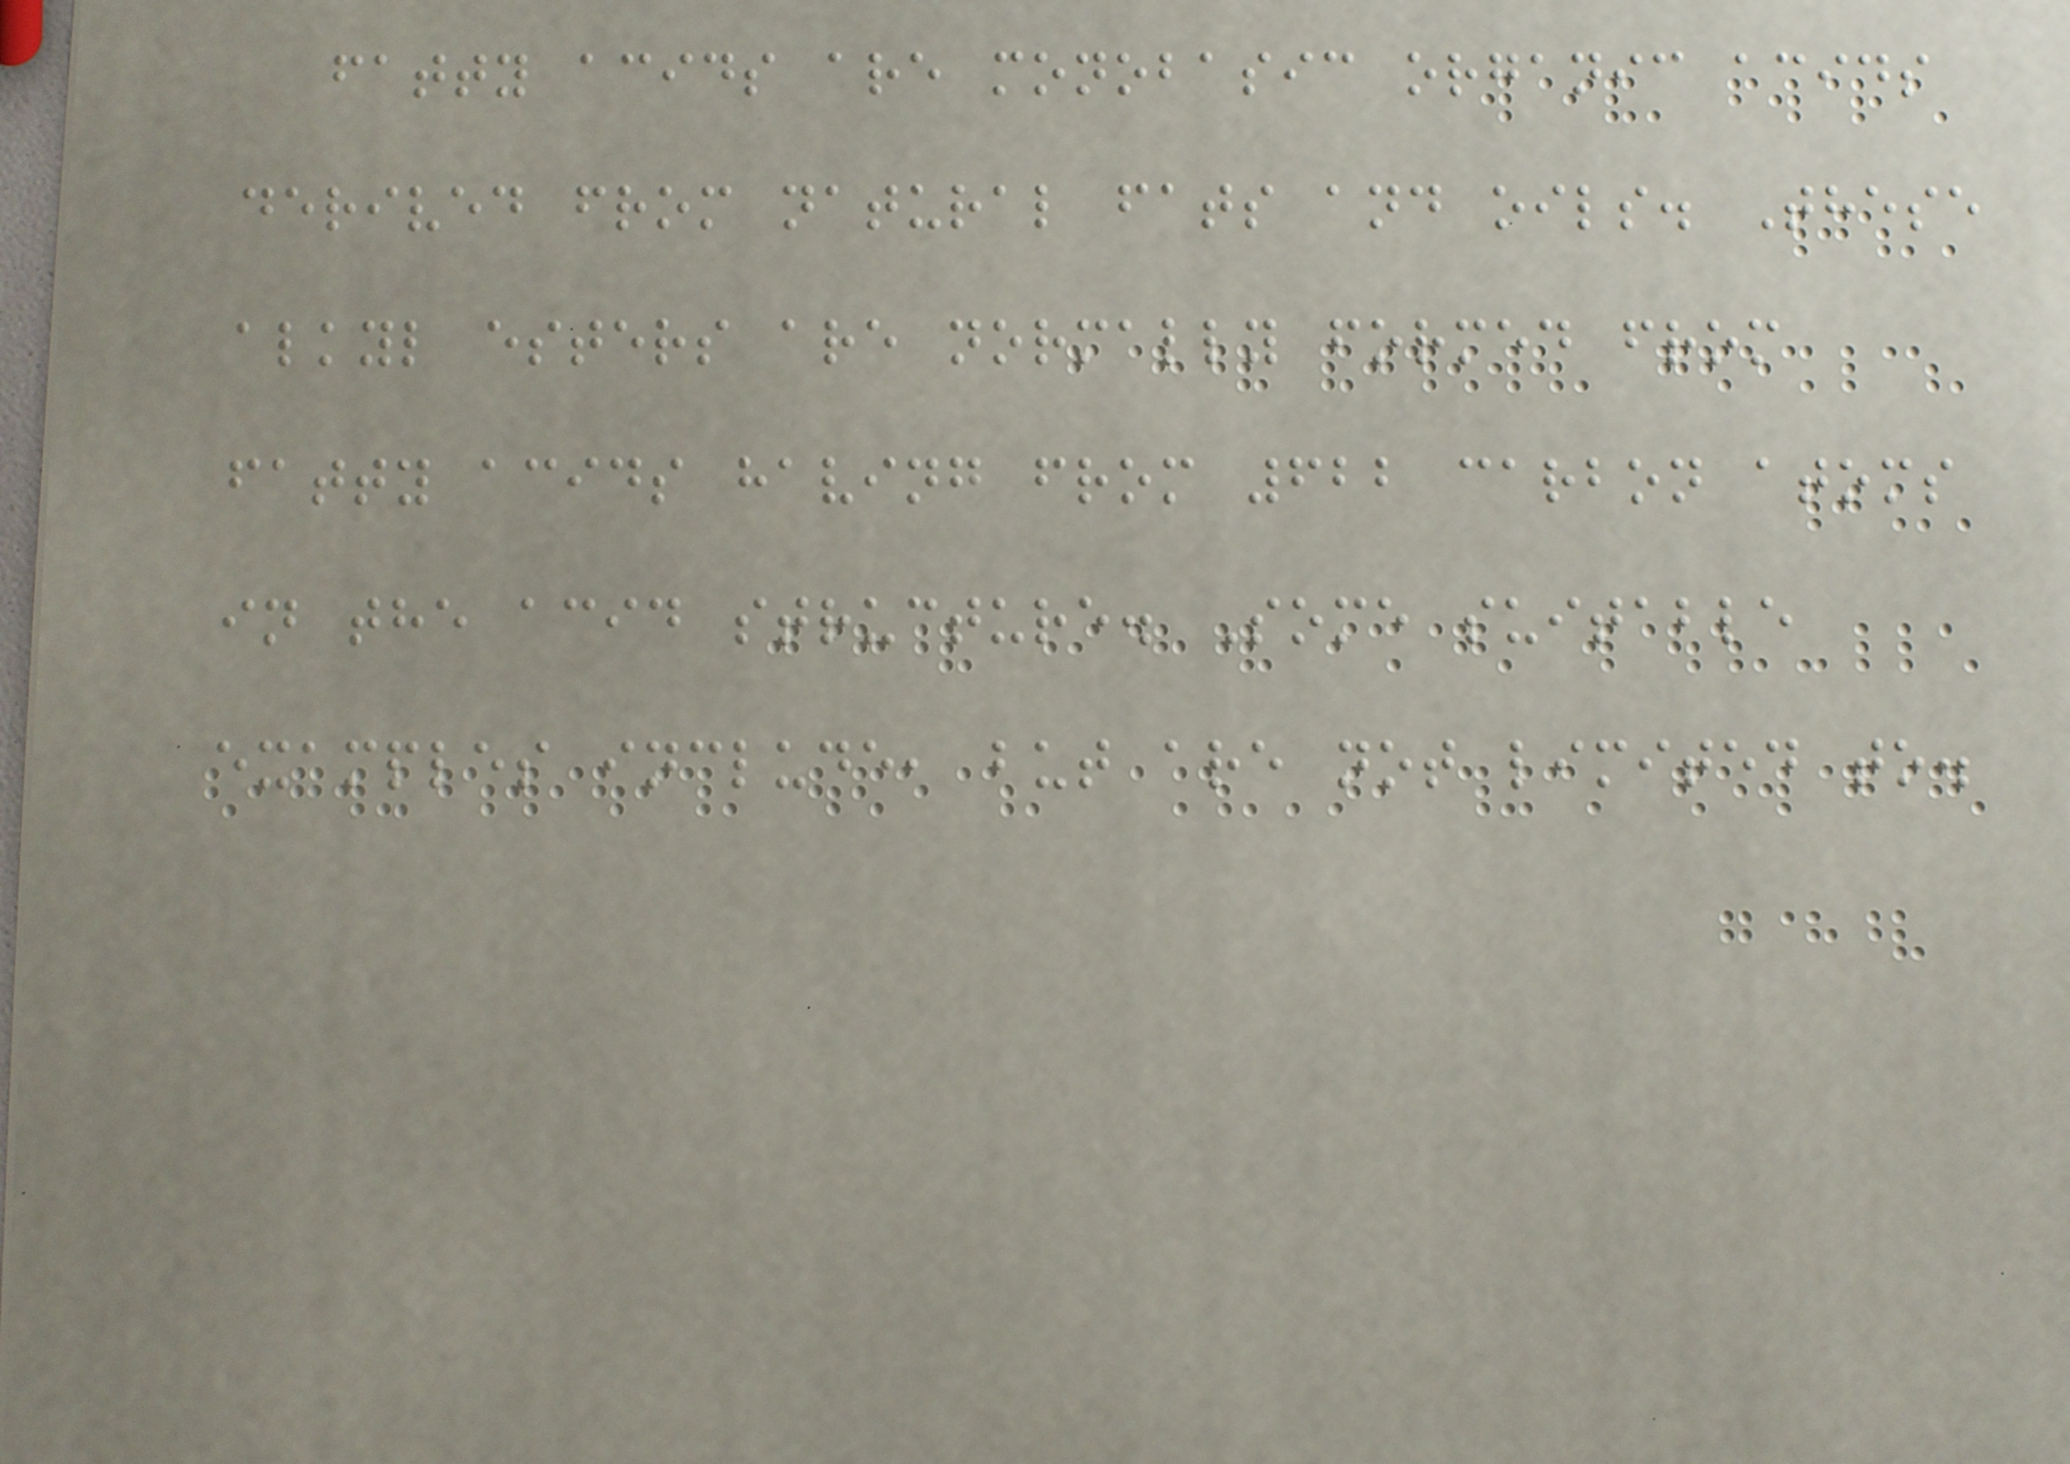fatty acids are monobasic organic acids
derived from natural fats and oils. These
alkyl esters are normally formed from
fatty acids having from 622 carbon atoms
in the acid structure. Some suitable
examples include, but are not limited to.
